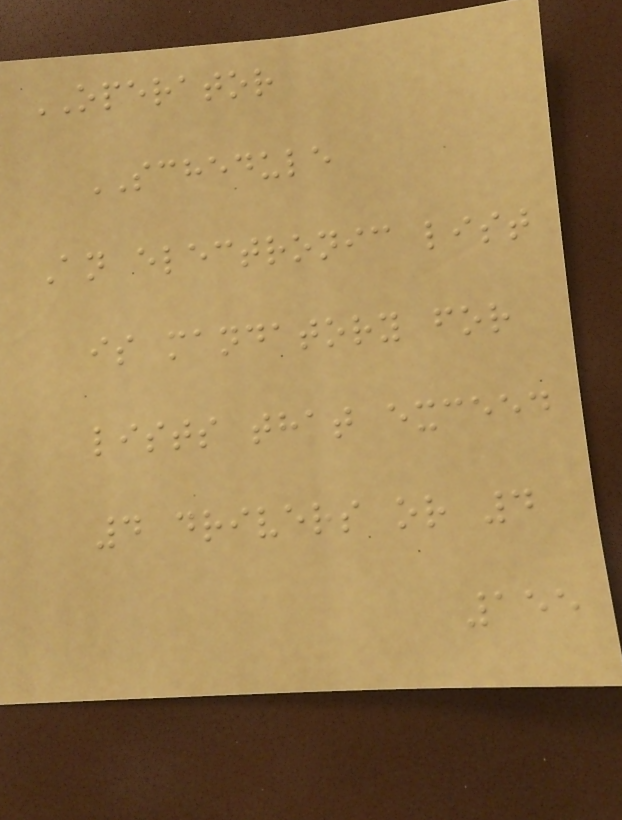OPERATOR
SCHEDULE
An electronic list
is mandatory for
lists that exceed
4 drivers or 4
155
